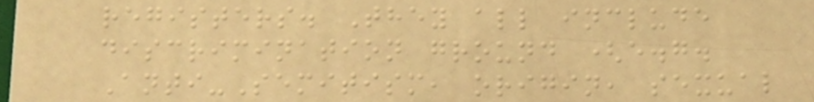registers. They all include
discrimination ground (e.g.
Anti-Semitism, origin, sexual
